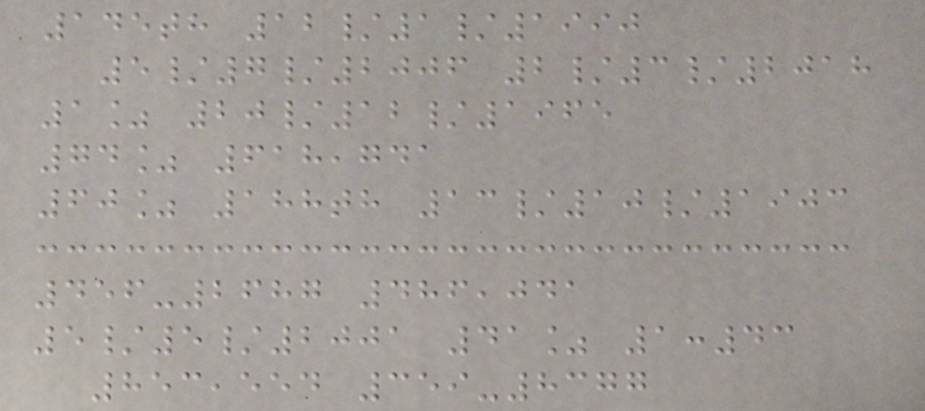145th 12/1/1990
5/7/2006 2/3/2018
1% 20/12/1965
74% 618,741
60% 188th 13/10/1903
456-2687 486,041
5/5/2001 41% 1:43
853,554 359-8377
